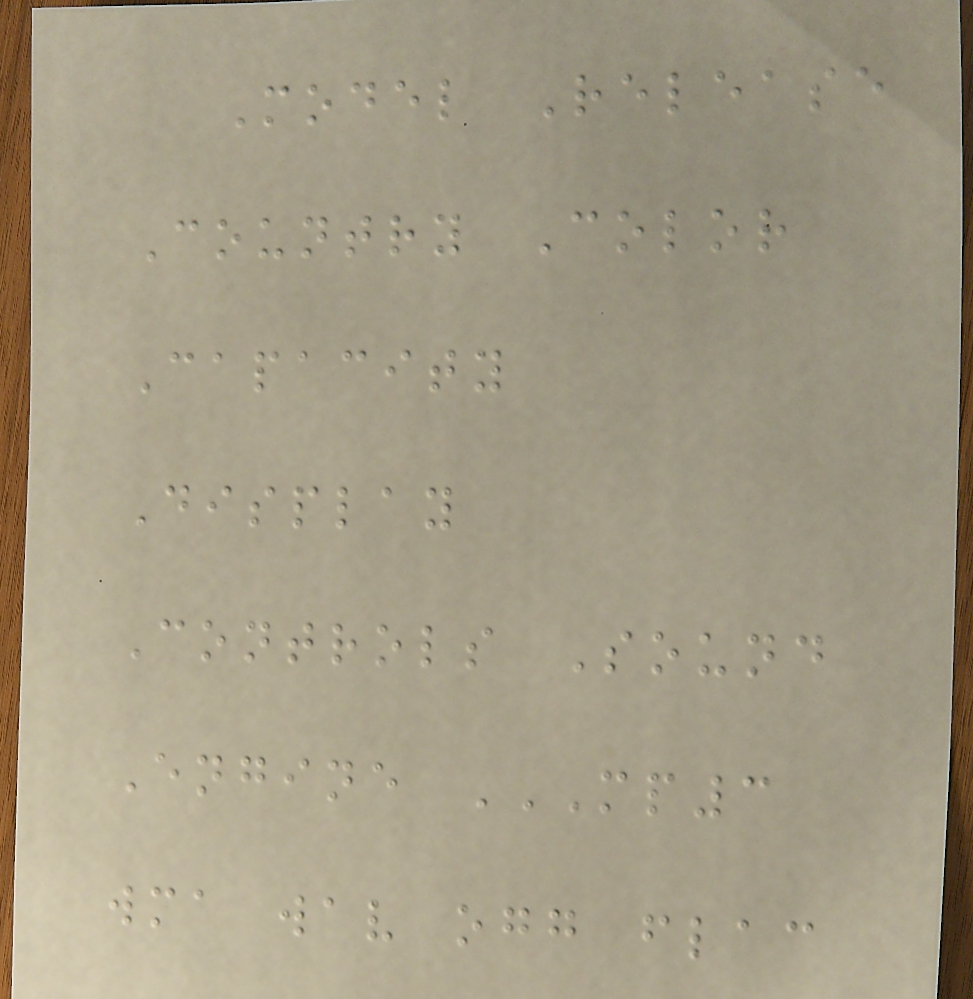Model Release
Country Color
Capacity
Display
Controls Sound
Engine MP3
WMA WAV OGG FLAC
